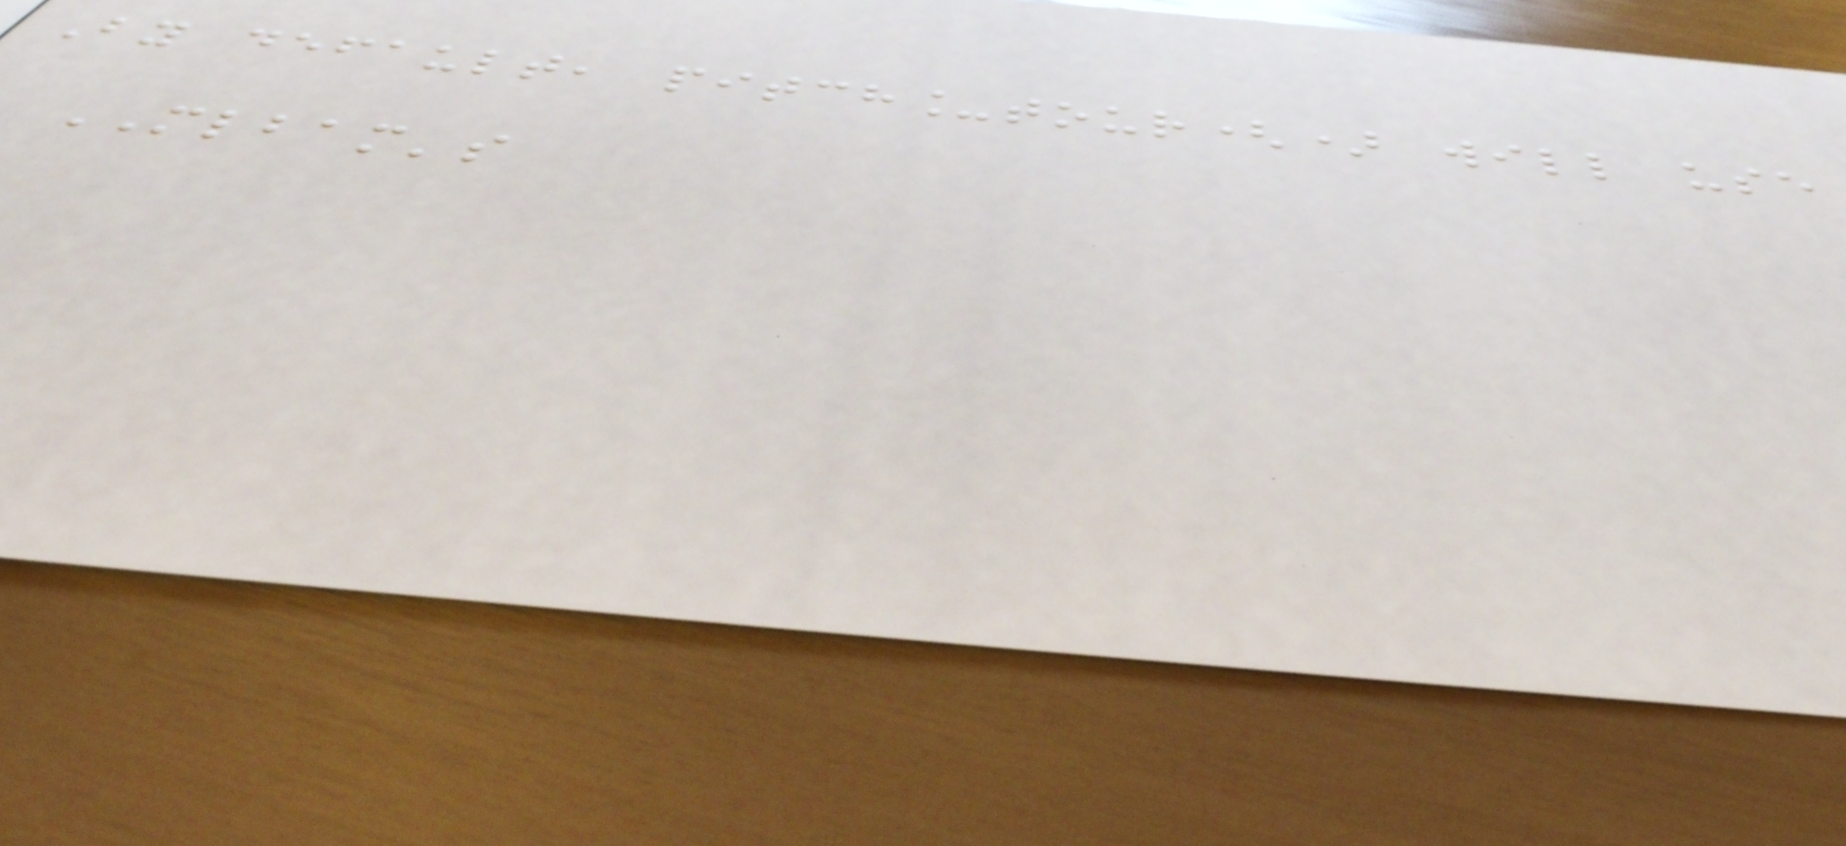By default, pitch_tour() will use
MLBAM's
